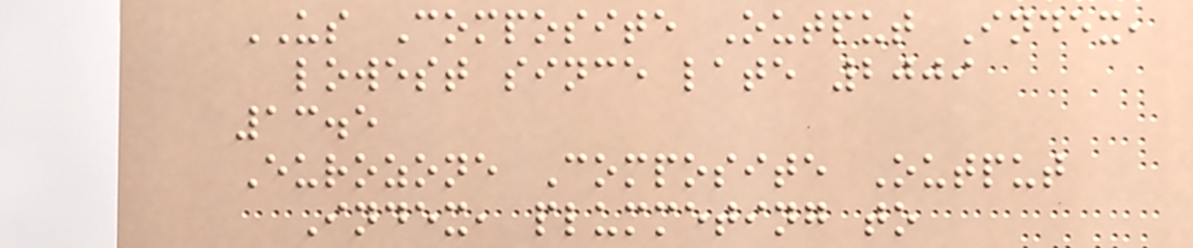US Composite Output Index,
lowest since late 2009
13.5
Eurozone Composite Output
Index, plummeting to
